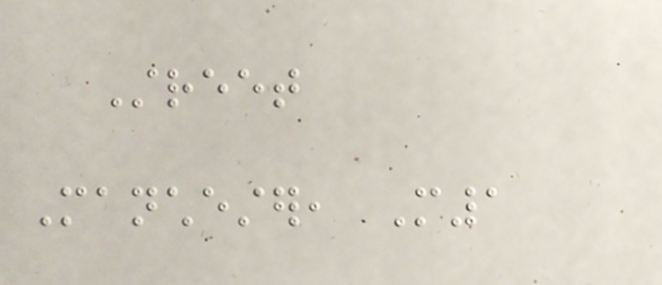Street
Manchester, M1
